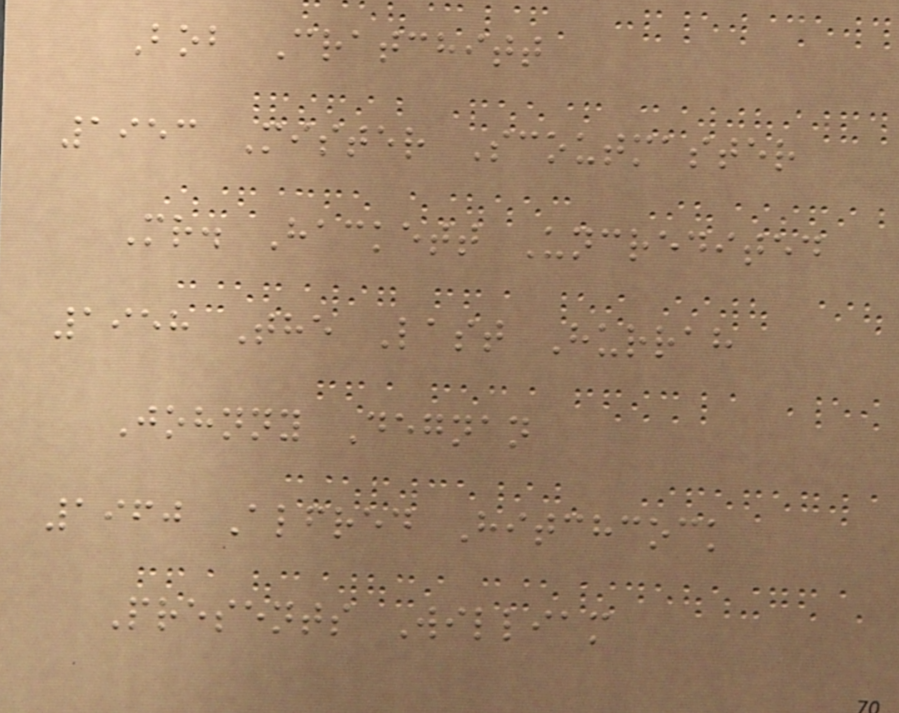Bob Cratchitt
1953 Mister Scoutmaster
Mr. Hackett Uncredited
1958 The Last Hurrah
Johnny Degnan
1960 Alfred Hitchcock
Presents William
